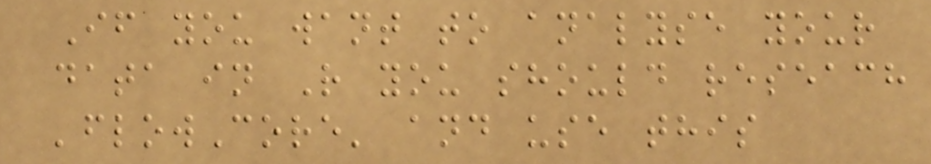If you want to analyse your
data in R you should reseach
'flowCore' and use this
